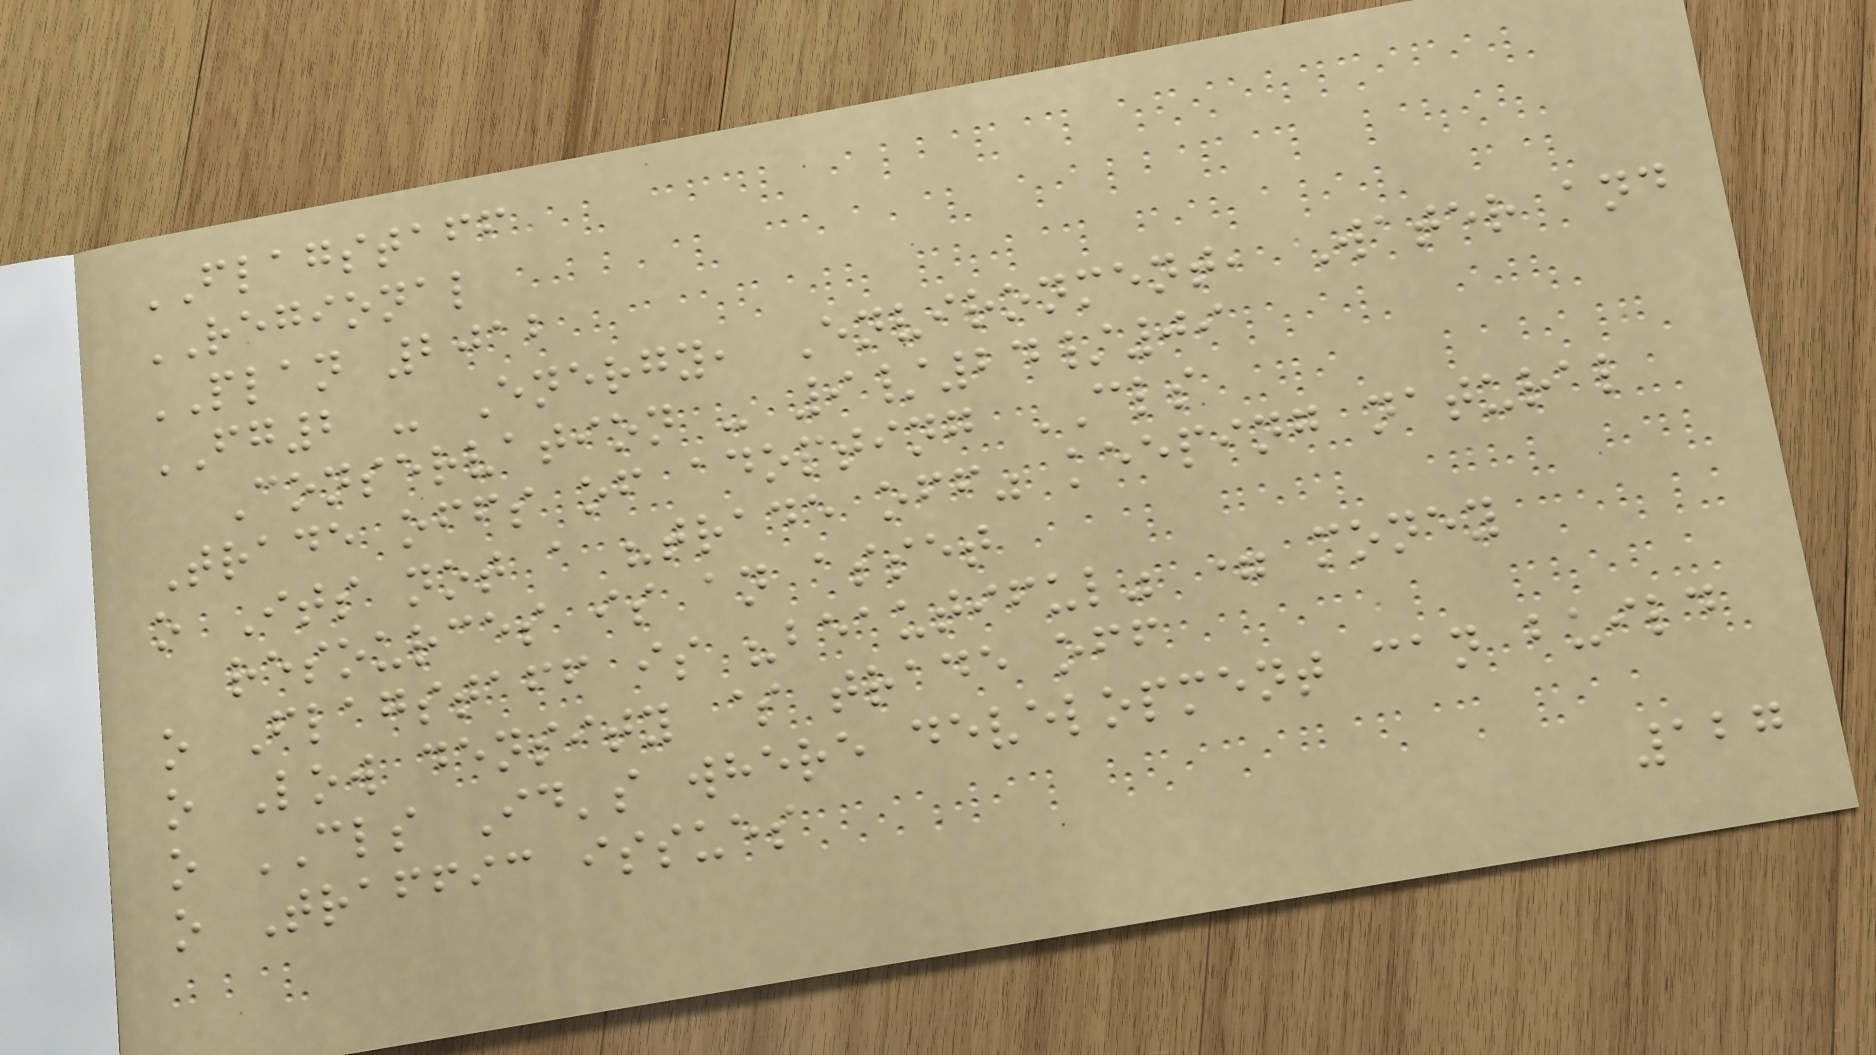FLAGSTAFF
REGIONAL
PLAN 2012
FG2 - Energy, Environment, Water and
Conservation - 9/24/09
Trade offs of adopting CLS
o Its not a "trade off" keeping natural
resources is an asset
o Flagstaff is "beautiful" = money
o Low density $ trade off
o CLS Id's where development can build
o Traffic issues
127
